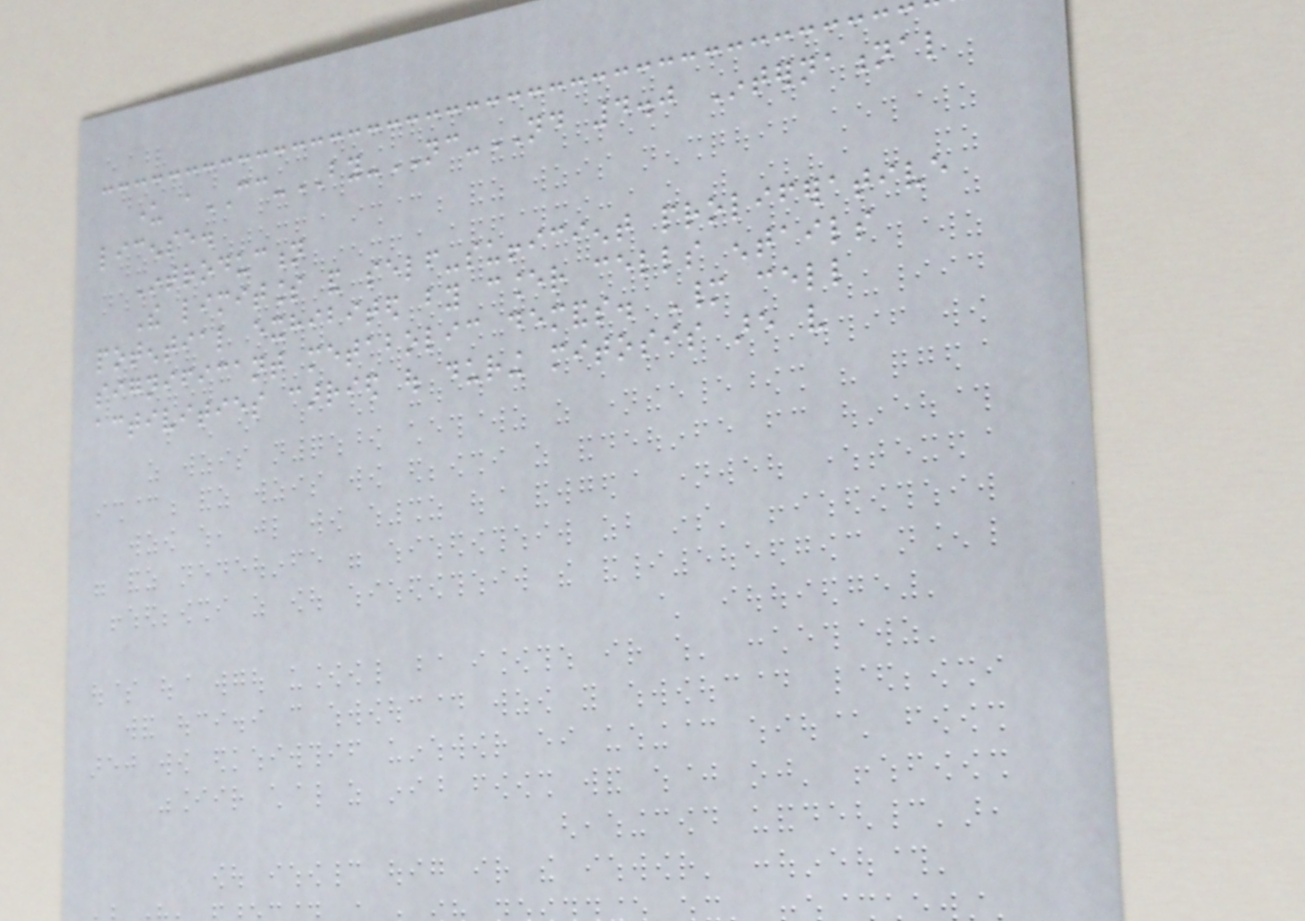under aCC-BY-NC-ND 4.0 International
license.
Introduction
The limitless and self-sufficient proliferative
potential exhibited by cancer cells entails
significant metabolic demands. Many cell
activities carried out during mitosis are very
